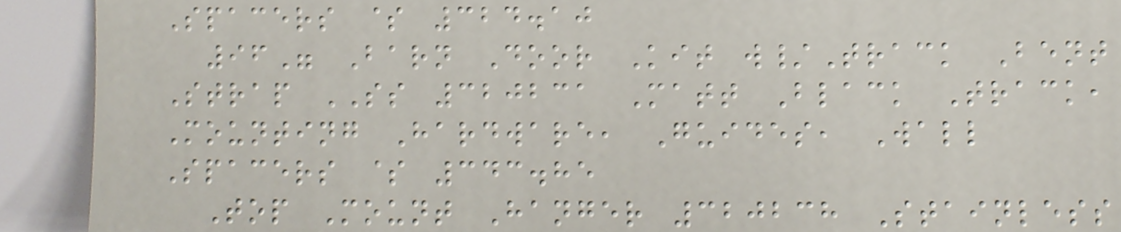Spacers $ 324.10
96" Barn Door Kit w/Track Bent
Strap SS 320231 Matt Black Track,
Mounting Hardware, Guides, Wall
Spacers $ 343.85
Top Mount Hanger 320238 Stainless
